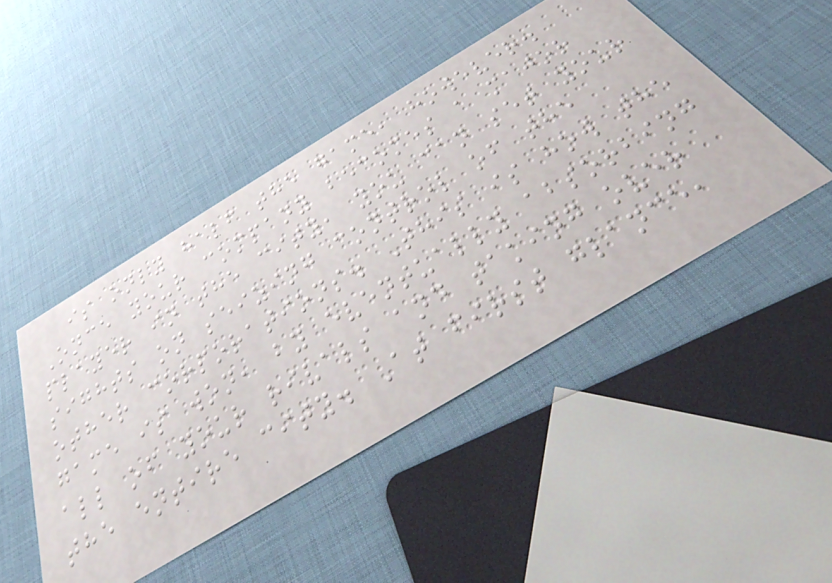is only half the game, however.
Once your company becomes a major
player in the city, you can set your
sights on seizing control of the
other corporations. This is how the
game is won, by eventually absorbing
all of your rivals and taking over
the entire city. At first glance,
